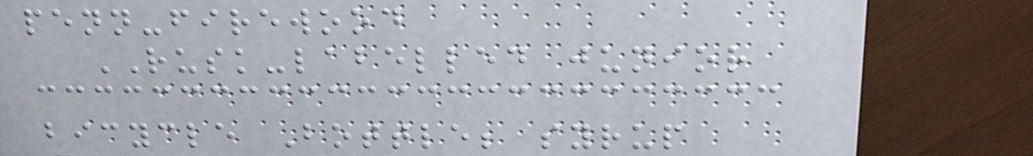penn-firewood
RUSK-labelled junior
bicycle Bottle; syrup
